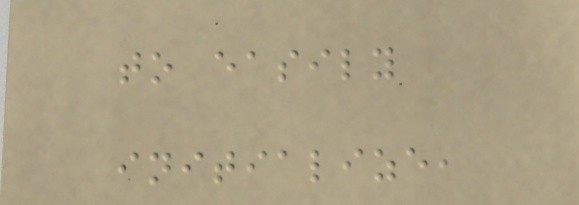to easily
initialize,
